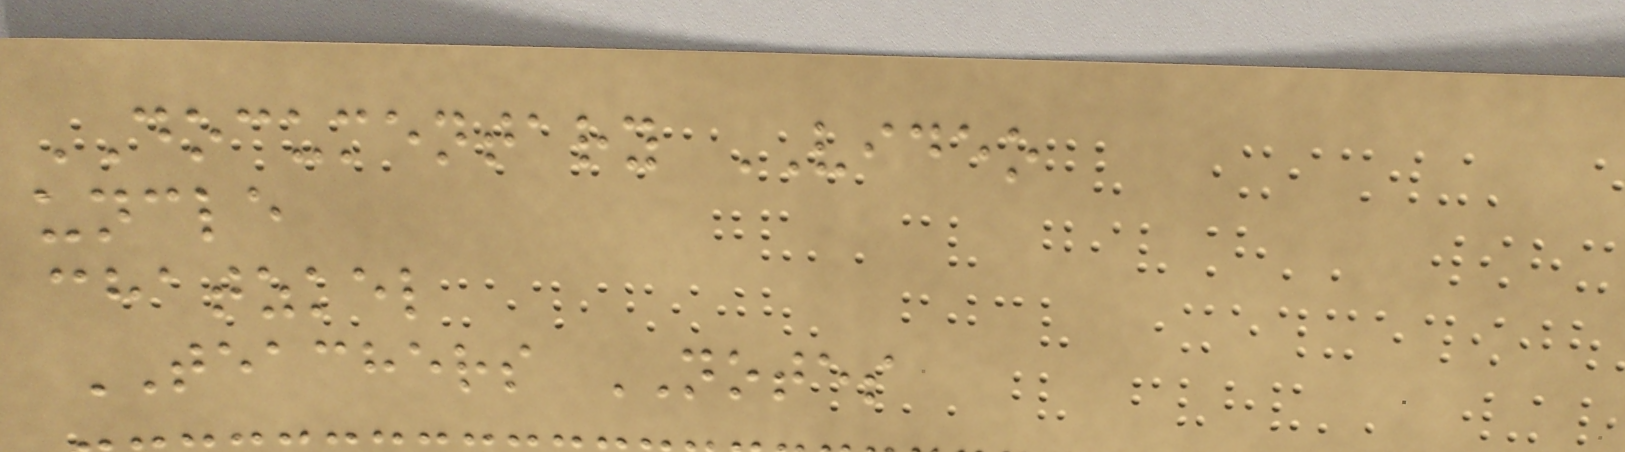DOCUMENTARY VIDEO
uncle
chatzkel
TEACHERS NOTES
